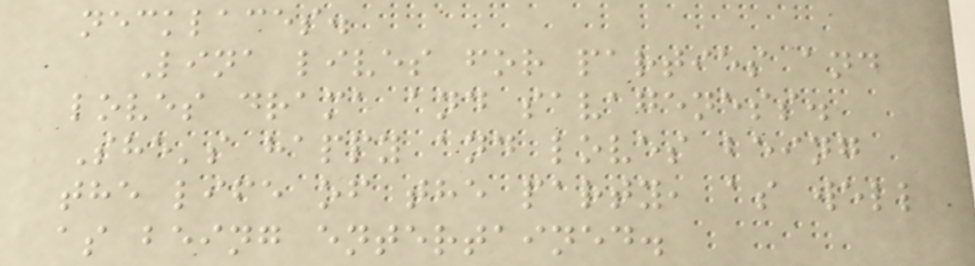necklaces.
Lina lives for parties and
loves drama and savageness.
She's happy and loves being
the life of the party, as well
as being entertained.
